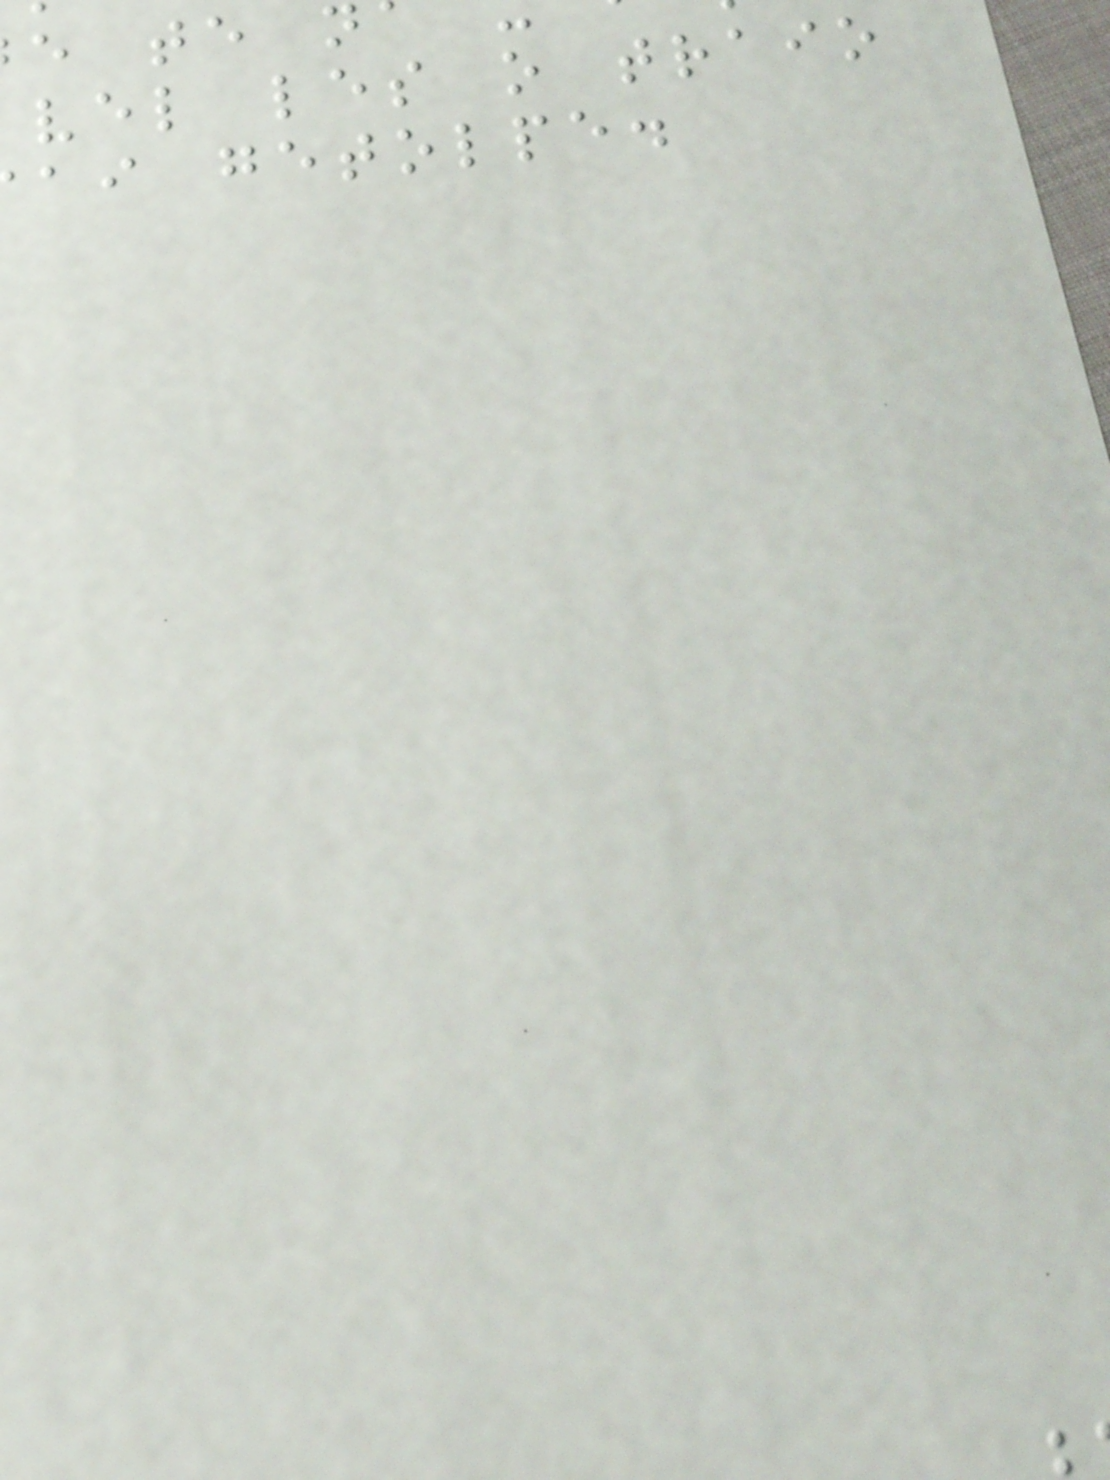e te n
vel les o traio
ai getolpe.
